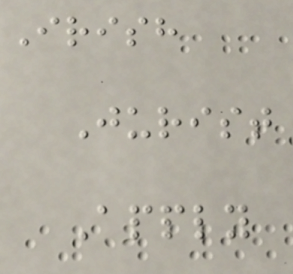Irish
Jurist
Apply
